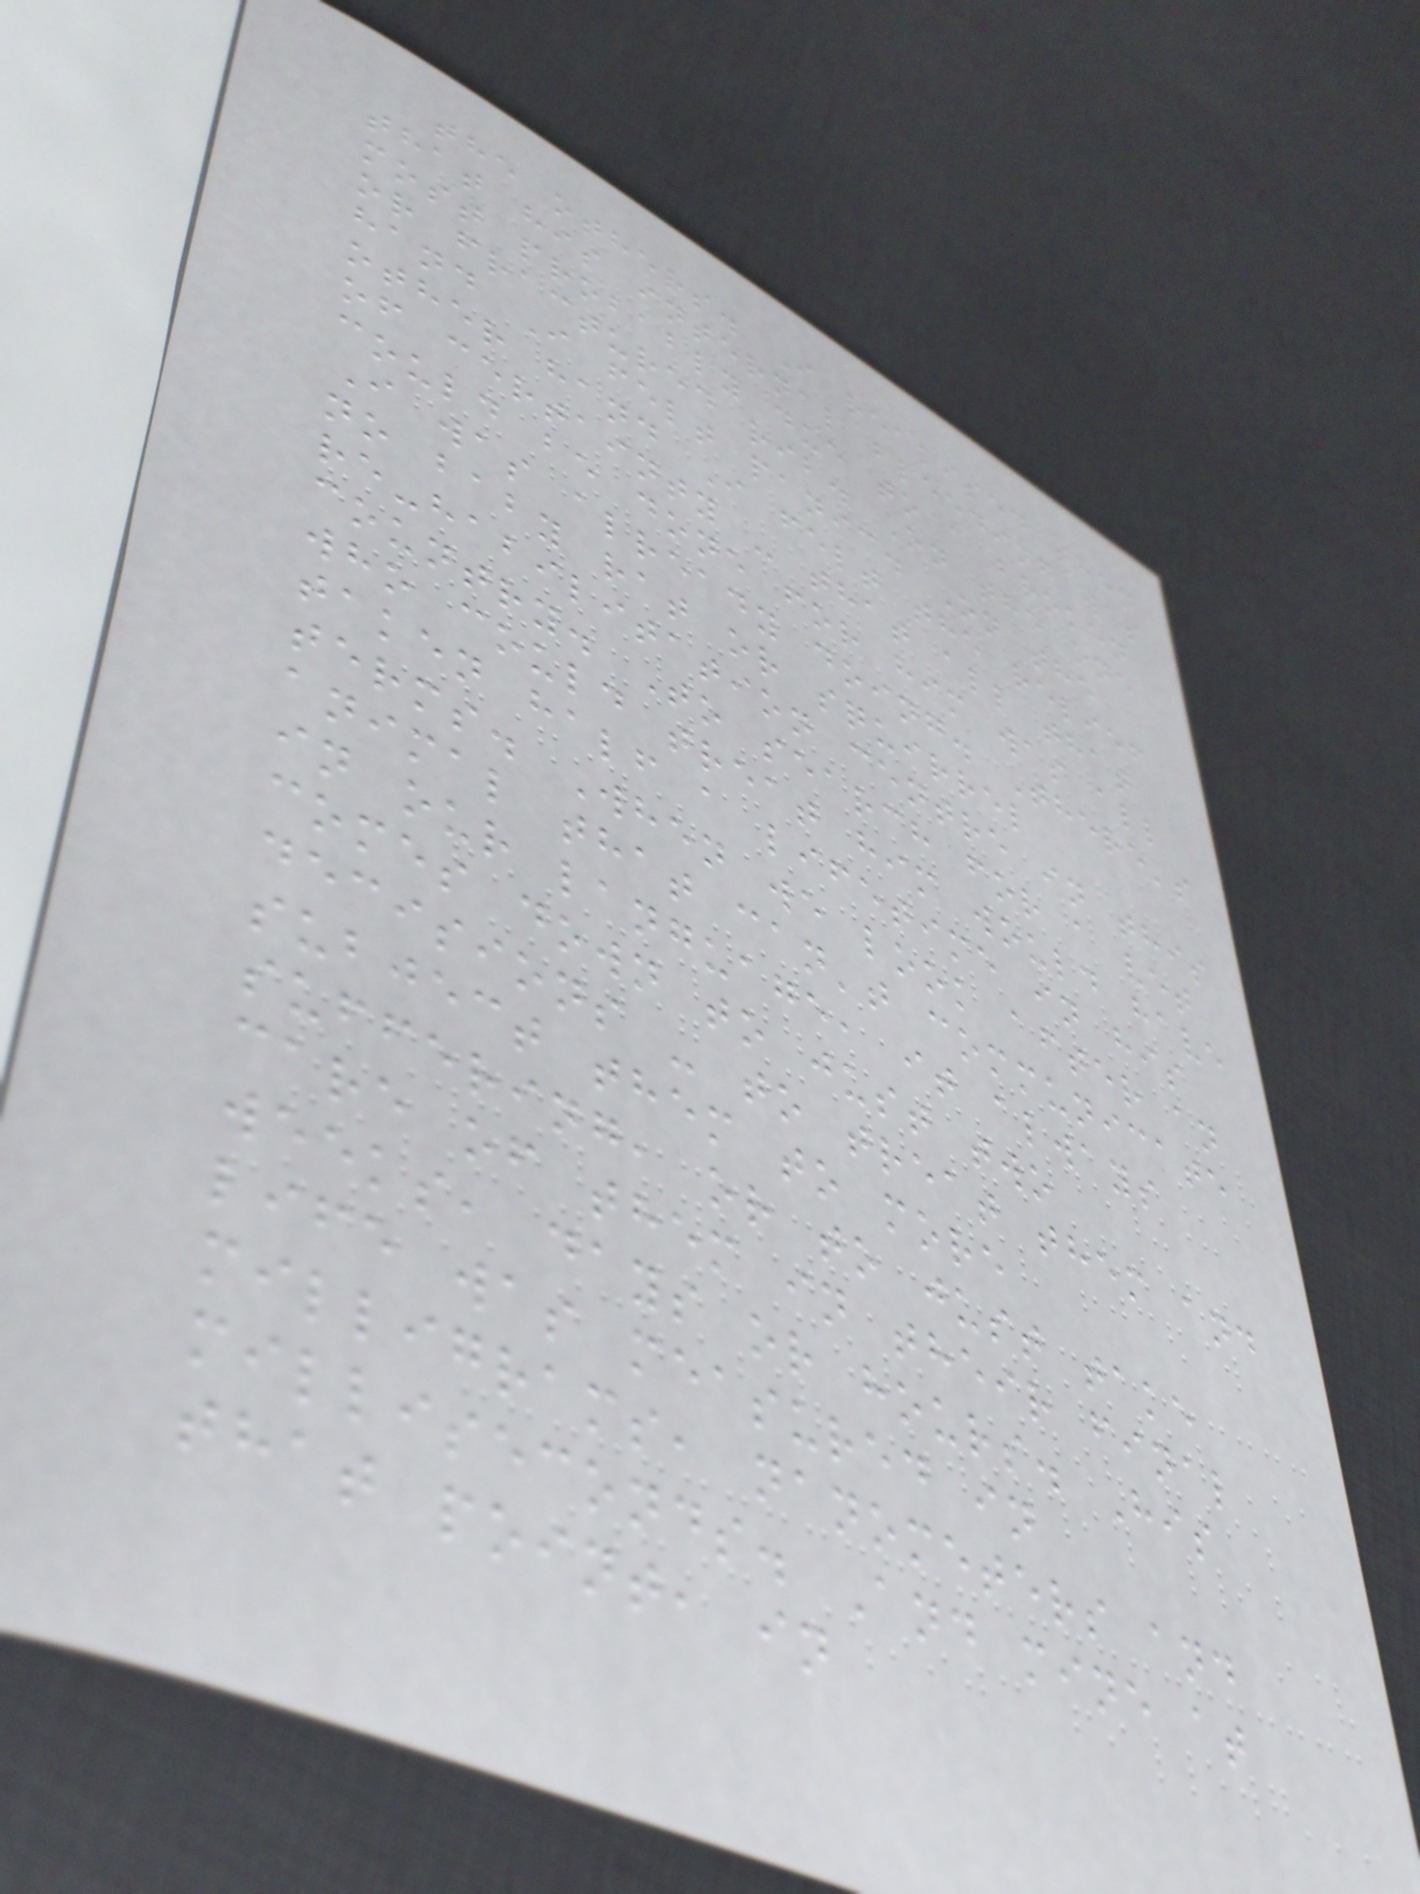the others. I realised then
that his internal bleeding was
most probably due to a broken
or fractured rib. On the one
hand I felt panic. On the
other hand I felt the relief
of certainty - that all that
could be done for him was all
I was already doing. There's
no baby rat or squirrel
re-habilitation centre in this
country. To search for a vet
who could treat him would have
taken half a lifetime in his
terms. When we look after an
animal that can't communicate
in our language, it always
comes down to just two
decisions - to treat them and
subject them to more
suffering, or to just take
care of them in their final
weeks, days or hours. His
life was measured in
milligrams, nanometers and
milliseconds. And mine at
that point, in
